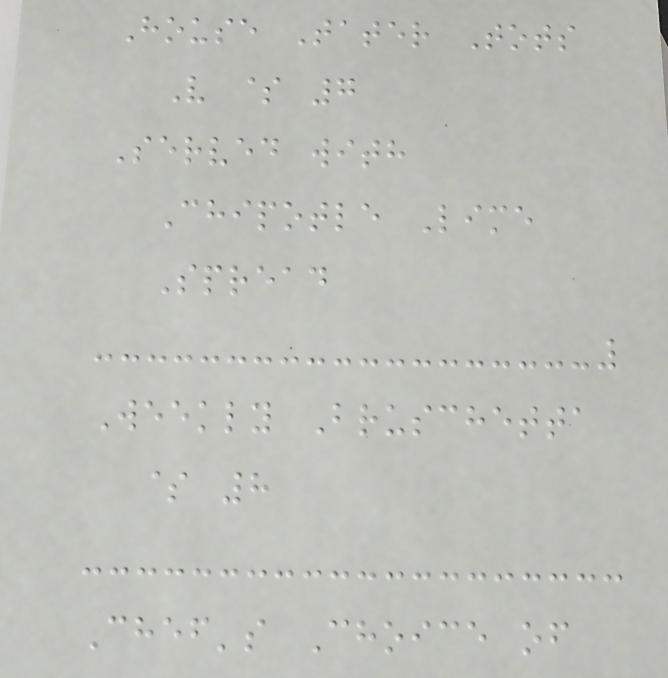House Tater Tots
V $ 7
Served with
Chipotle Lime
Spread
Weekly Bruschetta
$ 8
Chef's Choice of
